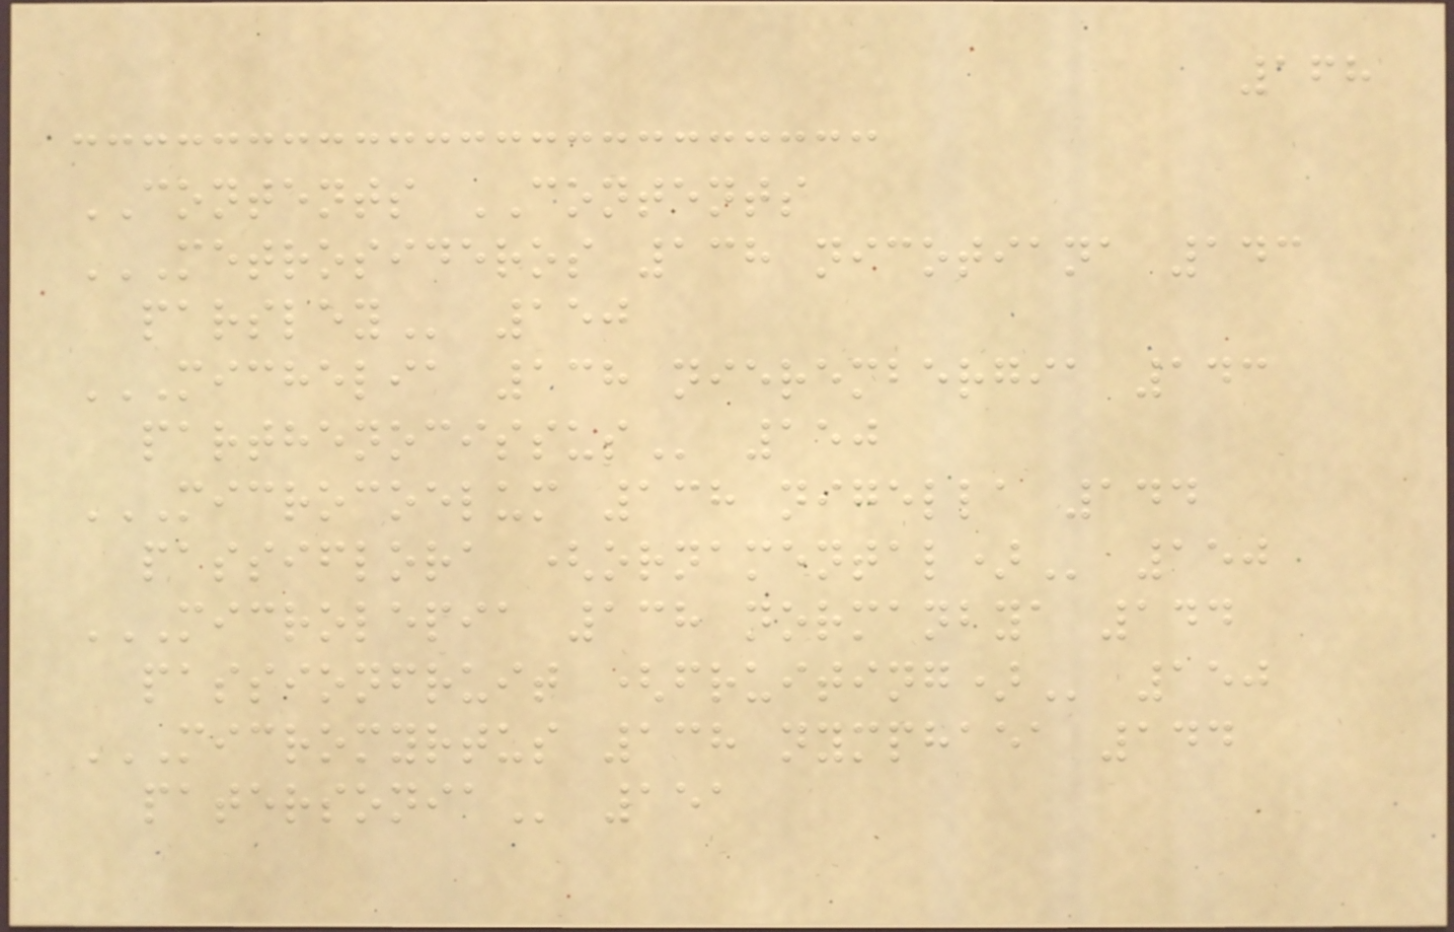168
CONTENTS CONTENTS
METROSIDEROS 138 NICOTIANA 143
PARSLEY 150
MICHELIA 138 NIEREMBERGIA 143
PARTHENOCISSUS 150
MICROCOELUM 138 NIGELLA 144
PASSIFLORA (ORNAMENTAL) 150
MICROLEPIA 138 NORMANBYA 144
PASSIONFRUIT (FRUITING) 150
MICROMYRTUS 138 NYMPHAEA 144
PATERSONIA 151
